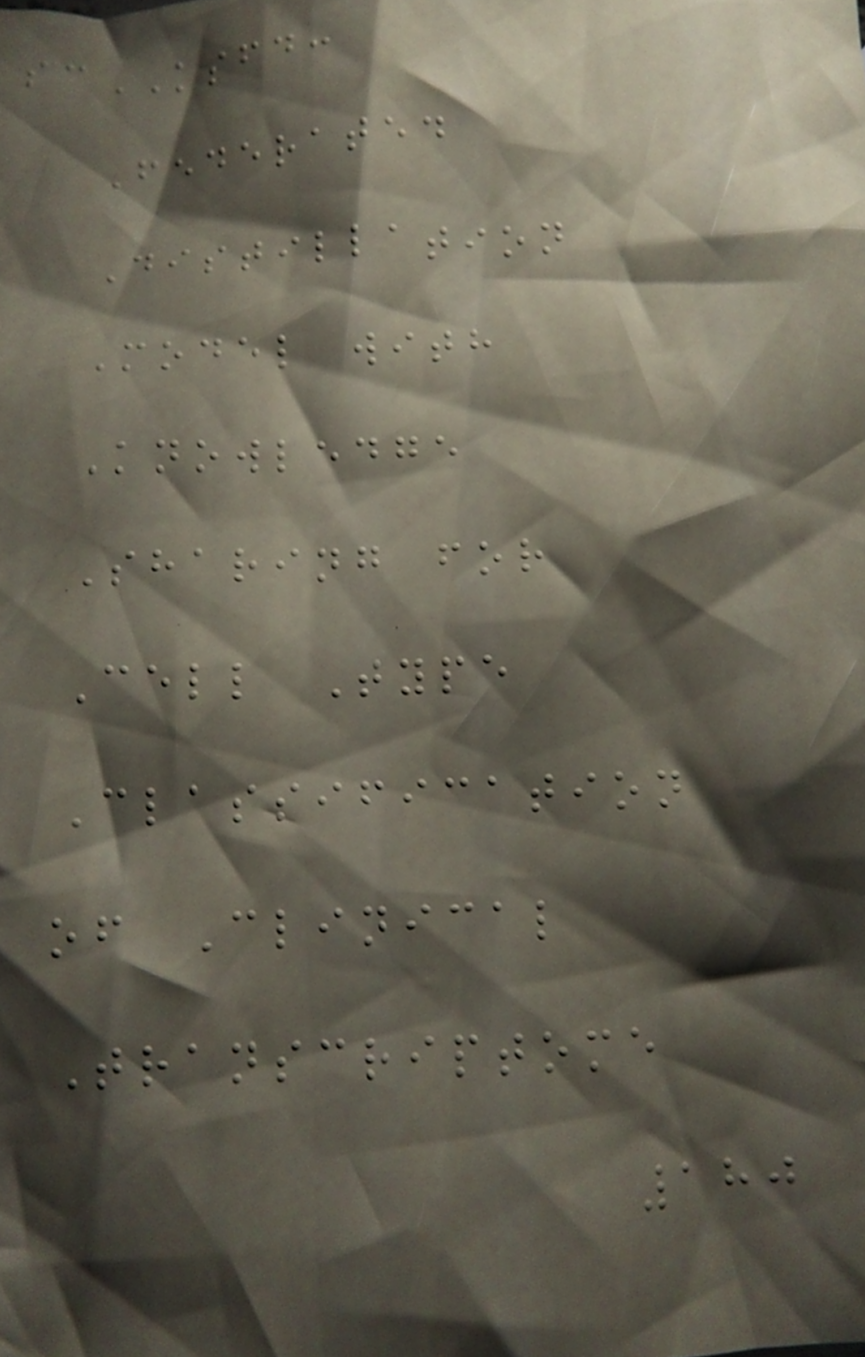scKSFD:
Federated
Distillation
Model with
Knowledge
Sharing for
Cell Type
Classification
of Clinical
Transcriptome
180
